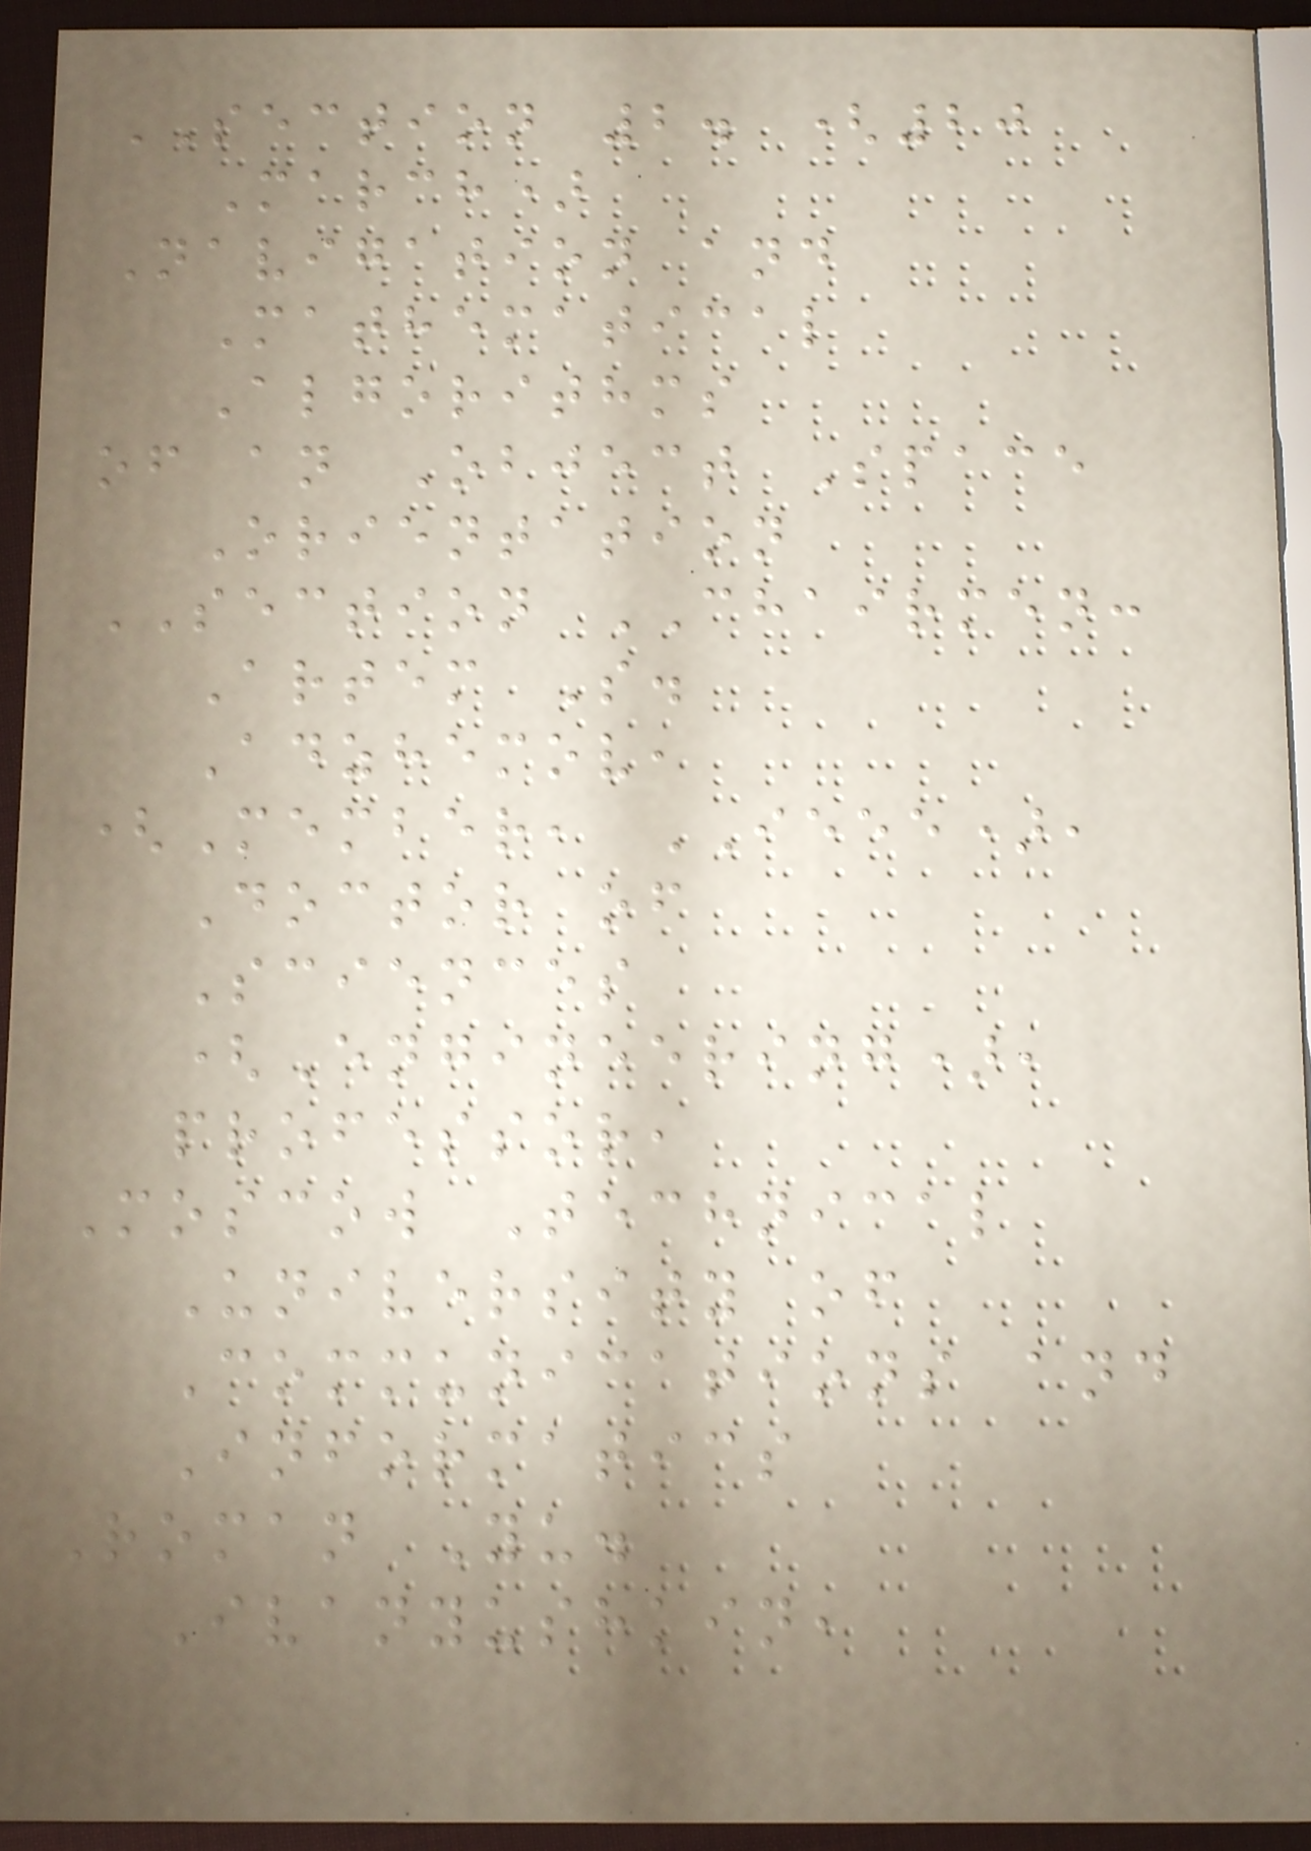SECTION 2. (20
March)
Navigation and
Mathematical
Algorithms
of an Object Space
Orientation
SECTION CHAIRMEN:
Artem S.
Adzhemov,
(Member, IEEE),
Doctor of
Sciences
(Engineering),
professor,
Moscow Technical
University of
Communications and
Informatics
Roman Yu.
Ivanyushkin,
